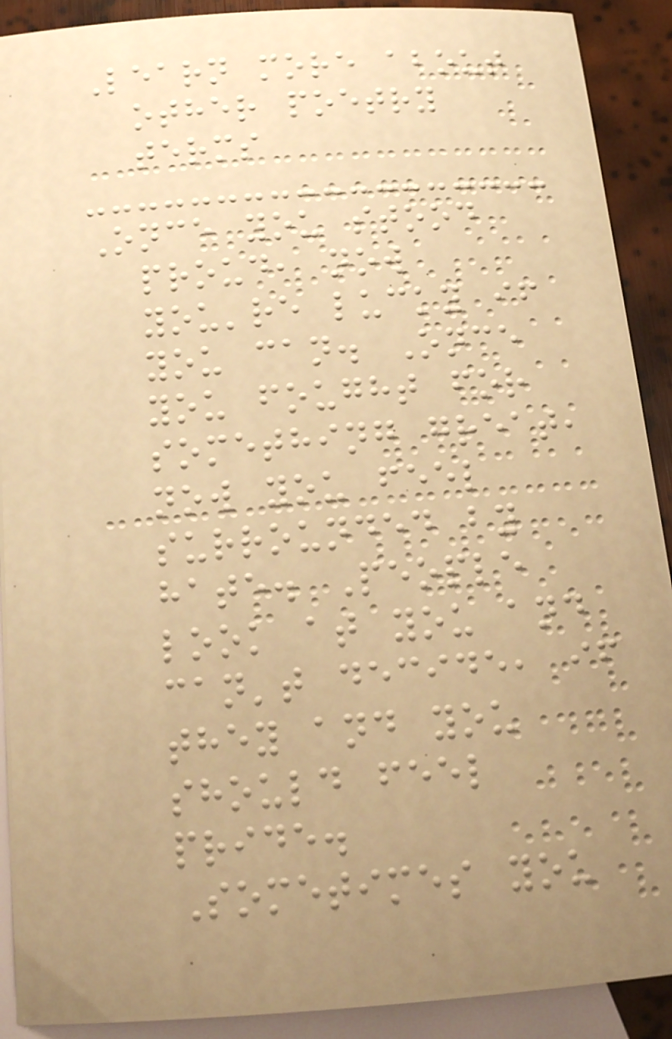Learn more about
other poetry
terms
Once you stood
proud, now
you're lucky if
you can. Once
you fought for
something great,
now you feel
surrounded by
hate. People
look at you and
can't decide, if
they and you
should feel
pride.
Sometimes you
